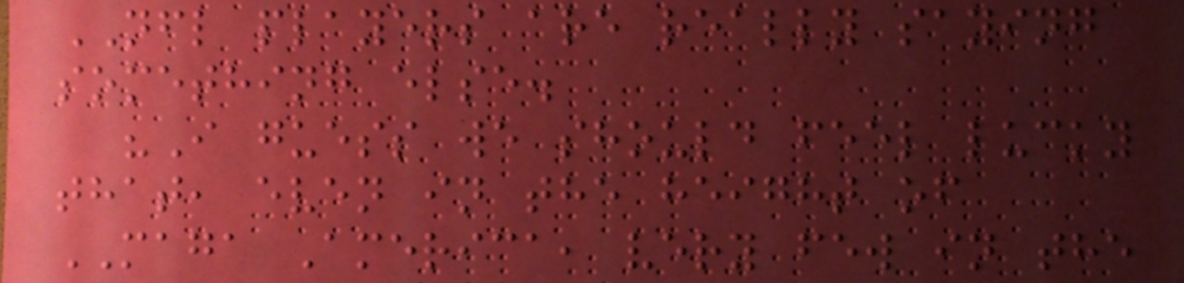NFL players are really saying
something else.
"I guess we should feel lucky
that, even in the height of
MAGA America, very few in the
